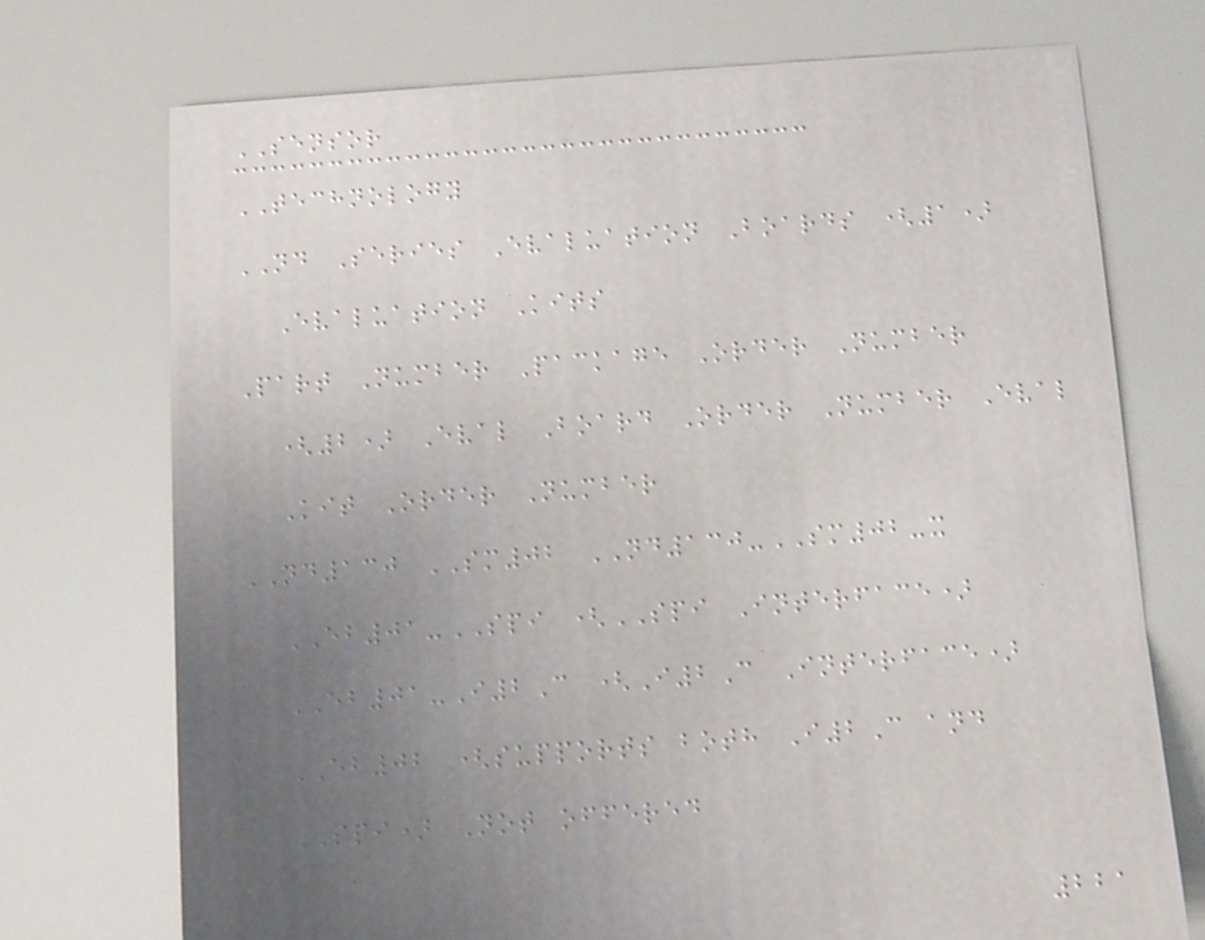SENSOR
TECHNOLOGY
ND Series Evaluation Boards (1)
Evaluation Kits
Part Number Package Order Number
(2) Eval Board Order Number Eval
Kit Order Number
ND130 SM02 ND130-SM02-x
EB01-SPI (SPI Interface)
EB01-I2C (I2C Interface)
EB02 (supports both I2C and
SPI) Not offered
221
